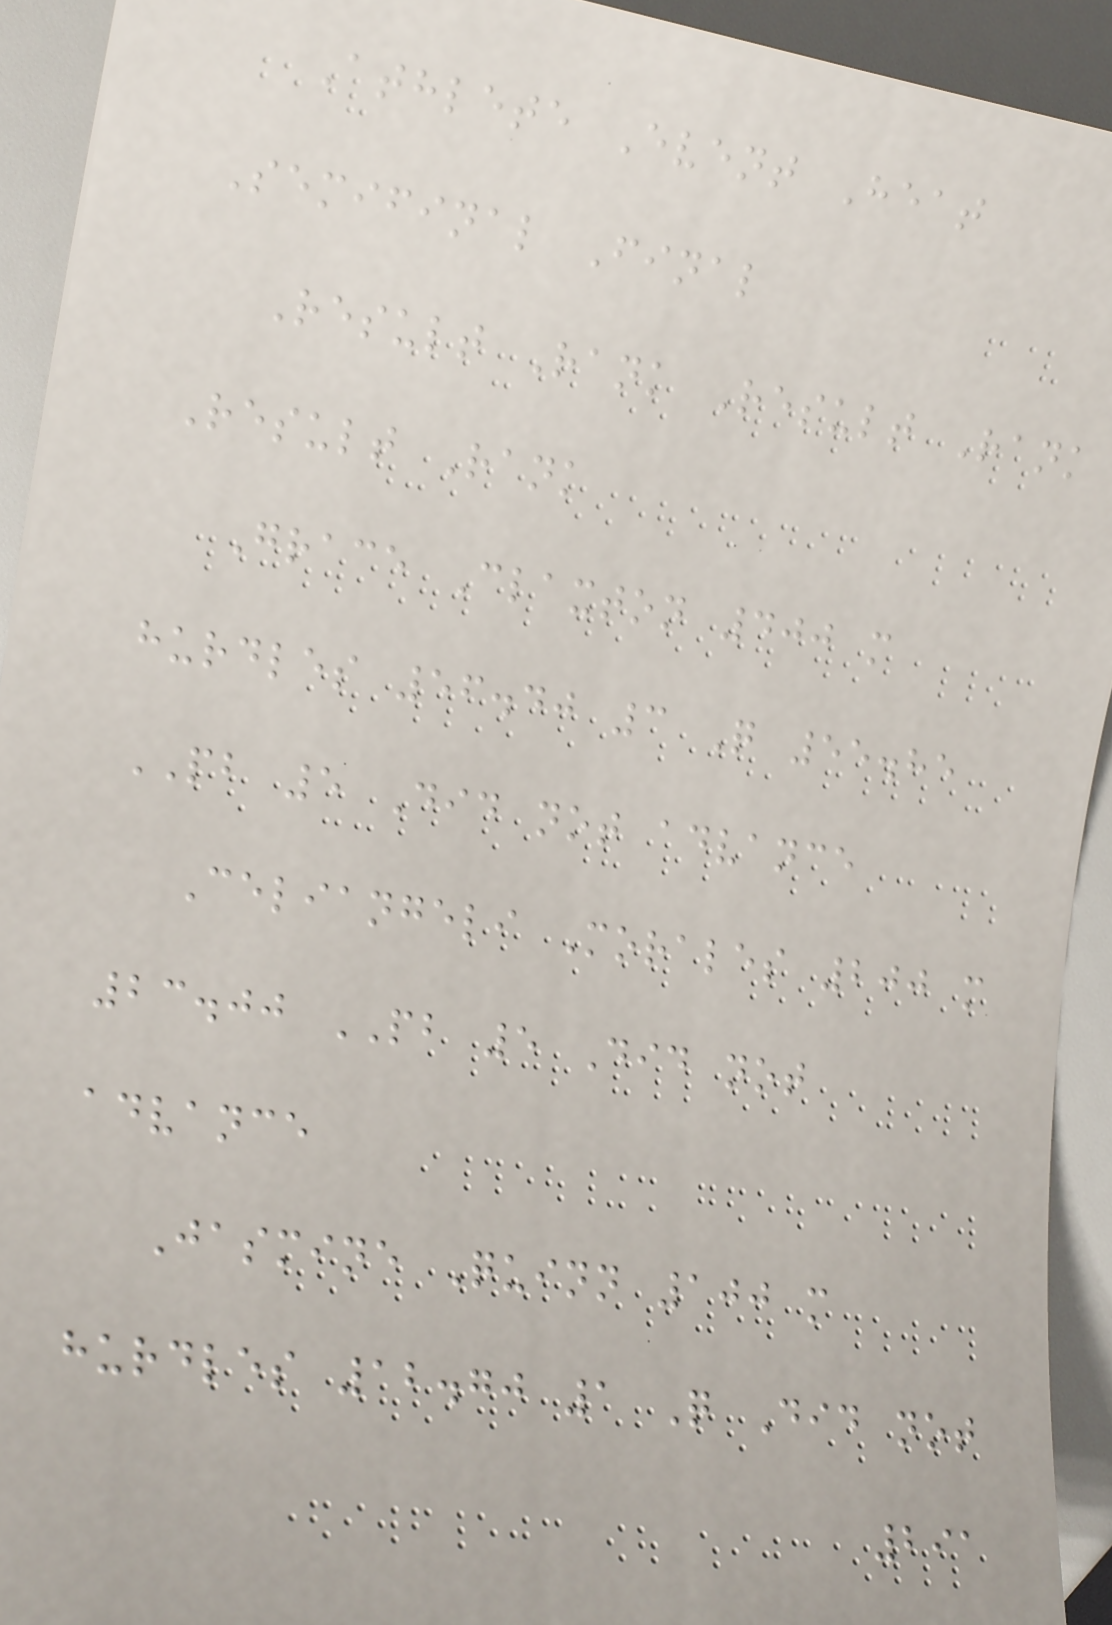Athlete Event Heat
Semifinal Final
Result Rank Result Rank
Result Rank
Grace Claxton 400 m
hurdles 56.40 3 Q 55.85
PB 5 Did not advance
Celiangeli Morales 200 m
23.00 PB 5 Did not
advance
Jasmine Quinn 100 m
hurdles 12.70 1 Q Did not
291
